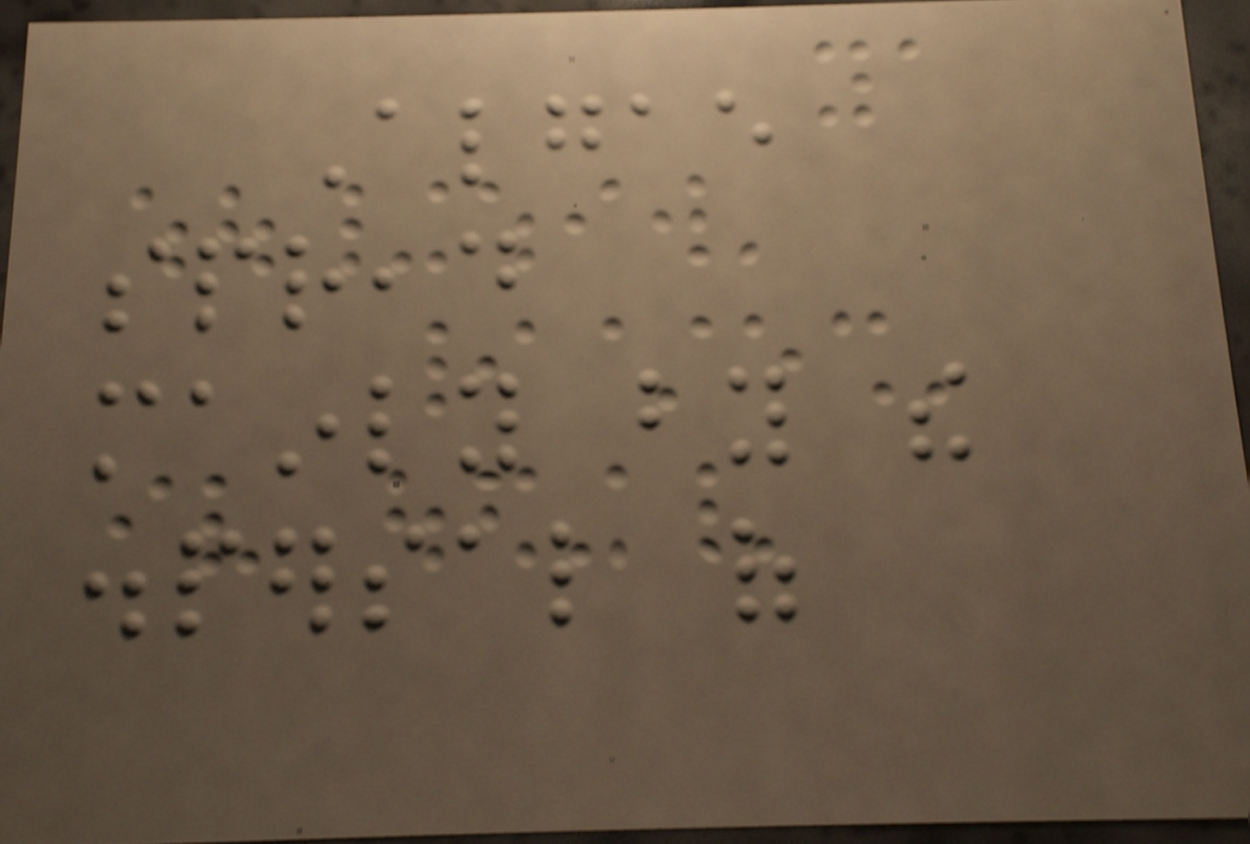Algae
spread
mainly by the
dispersal of
